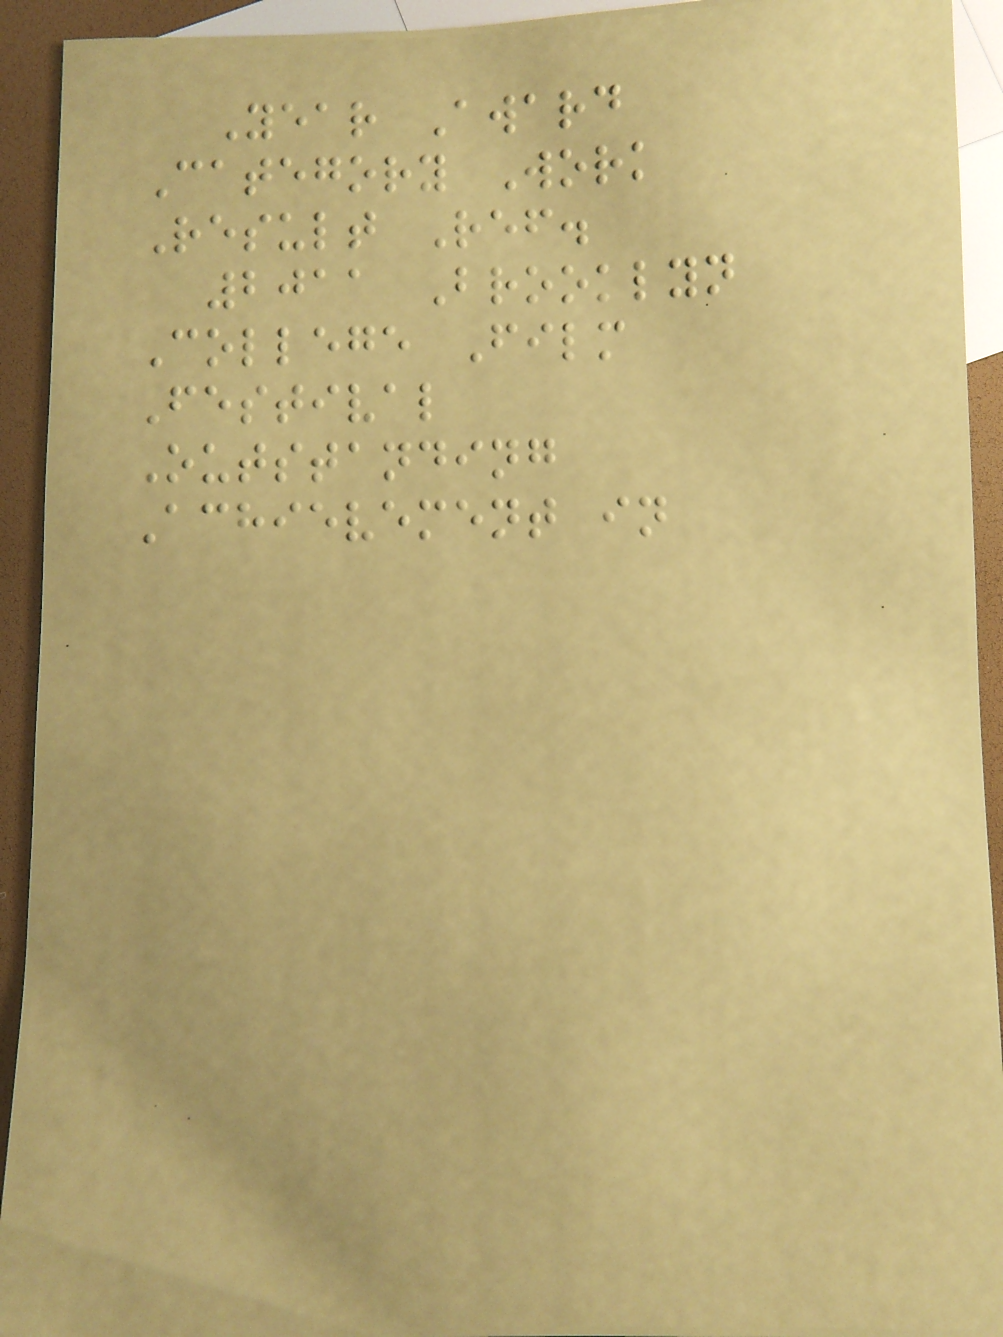Year Award
Category Work
Result Ref.
2011 Brooklyn
College Film
Festival
Outstanding
Achievement in
